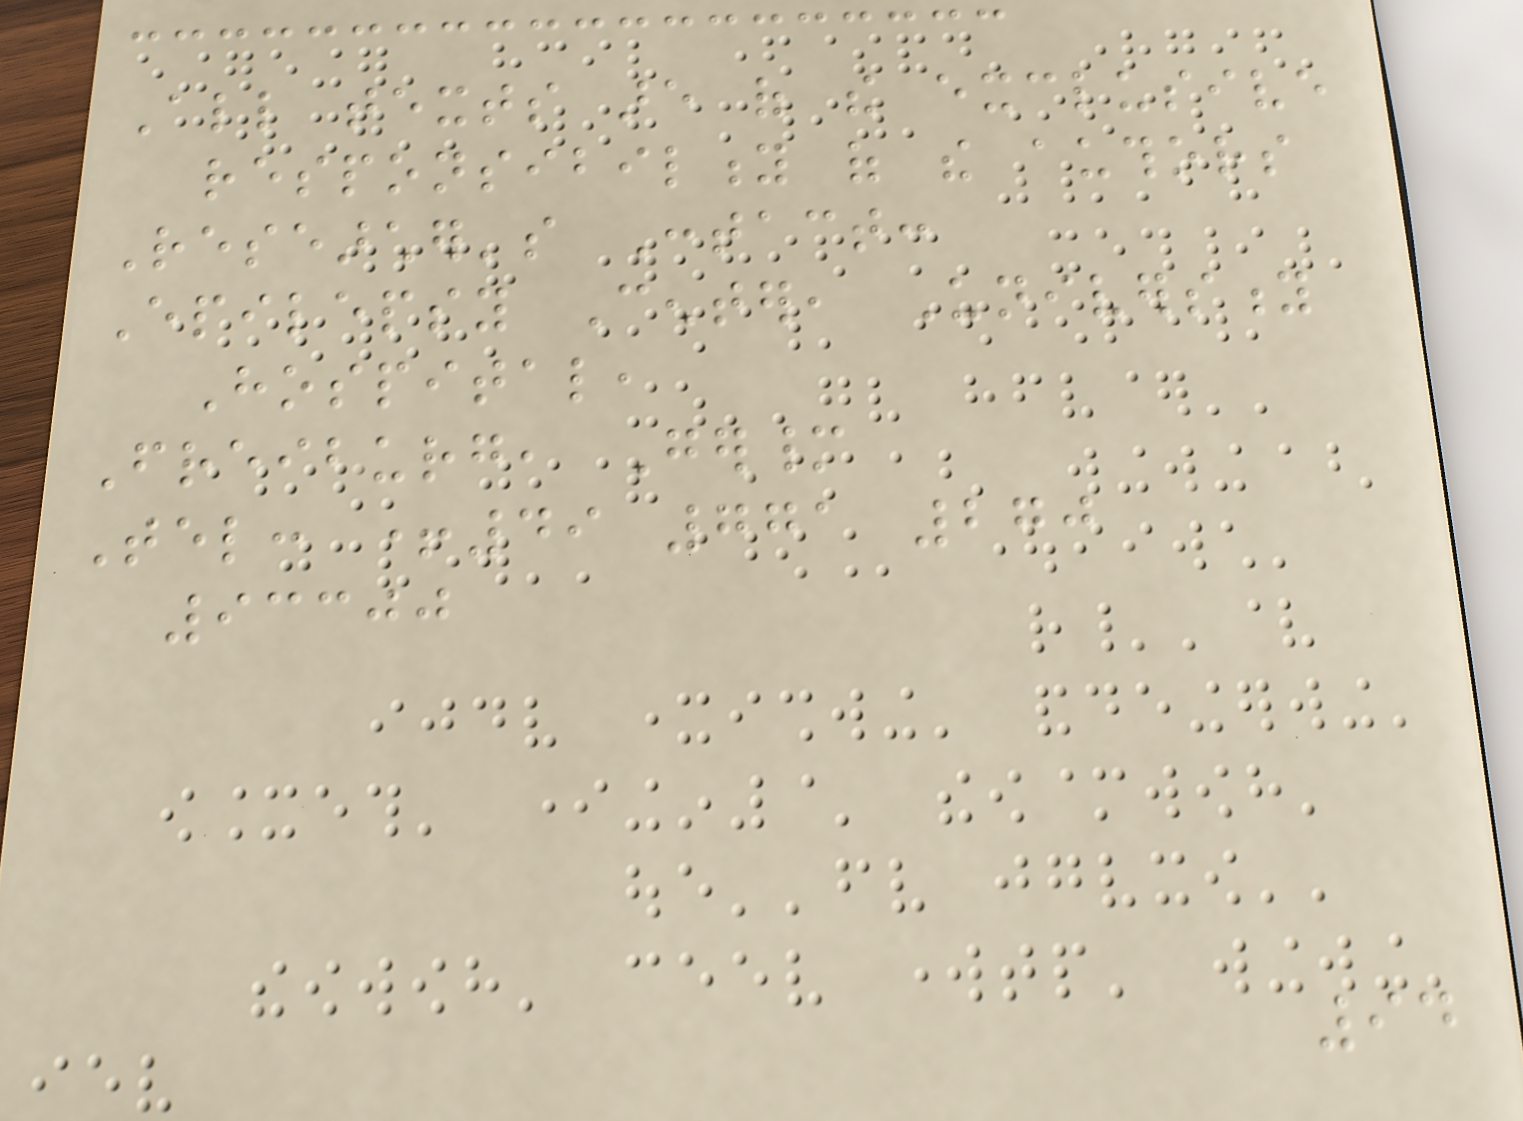All texts are of the exclusive
responsibility of the authors
Researcher's Contact:
Epilepsy Center, University
Hospital,
Freiburg, Germany
Tel: +49 771 270
93300
94
